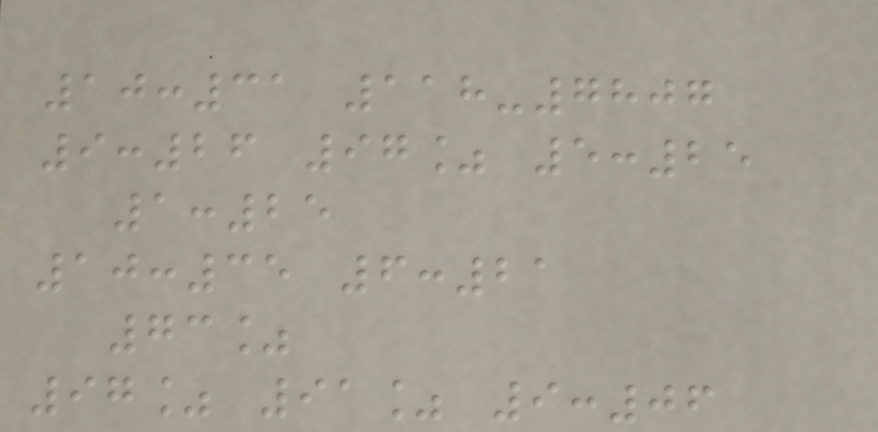10:31 118-7807
9:26 97% 5:25
1:25
10:35 6:21
73%
97% 91% 9:06
